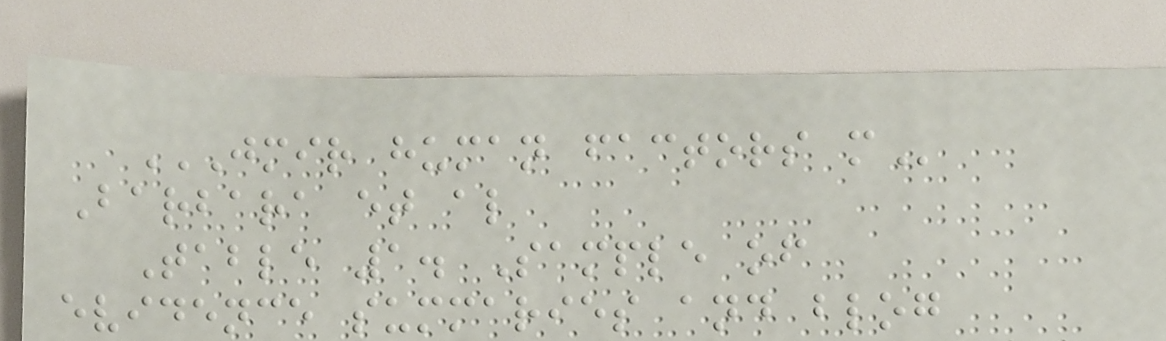JMIR HUMAN FACTORS M
Barbara et al
Table 1. Sample of
evidence summaries and blog
